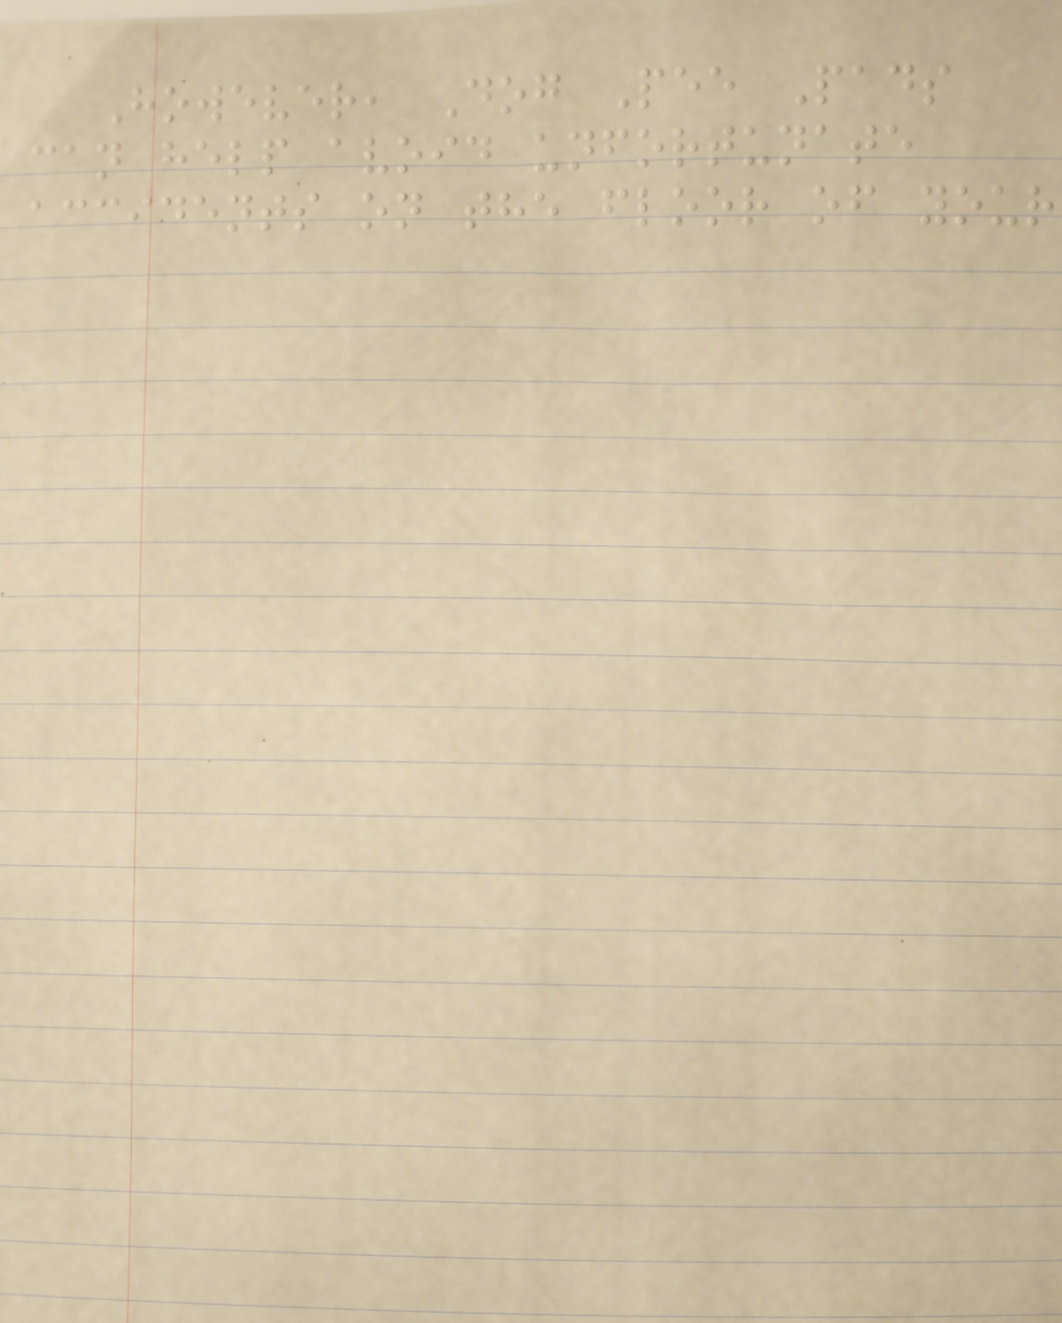However, Dog Pee Pads
can help avoid unfortunate
accidents on the floor of your
